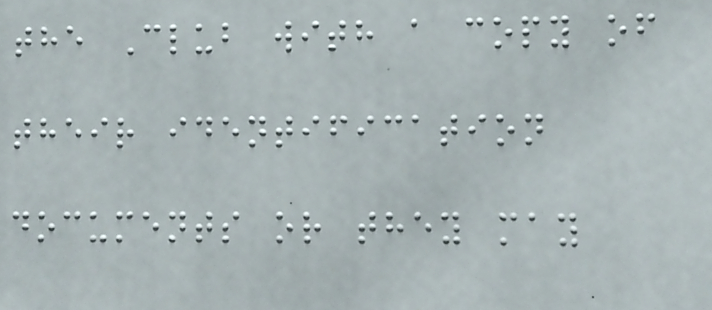the Club with a copy of
their identification
documents or they may
